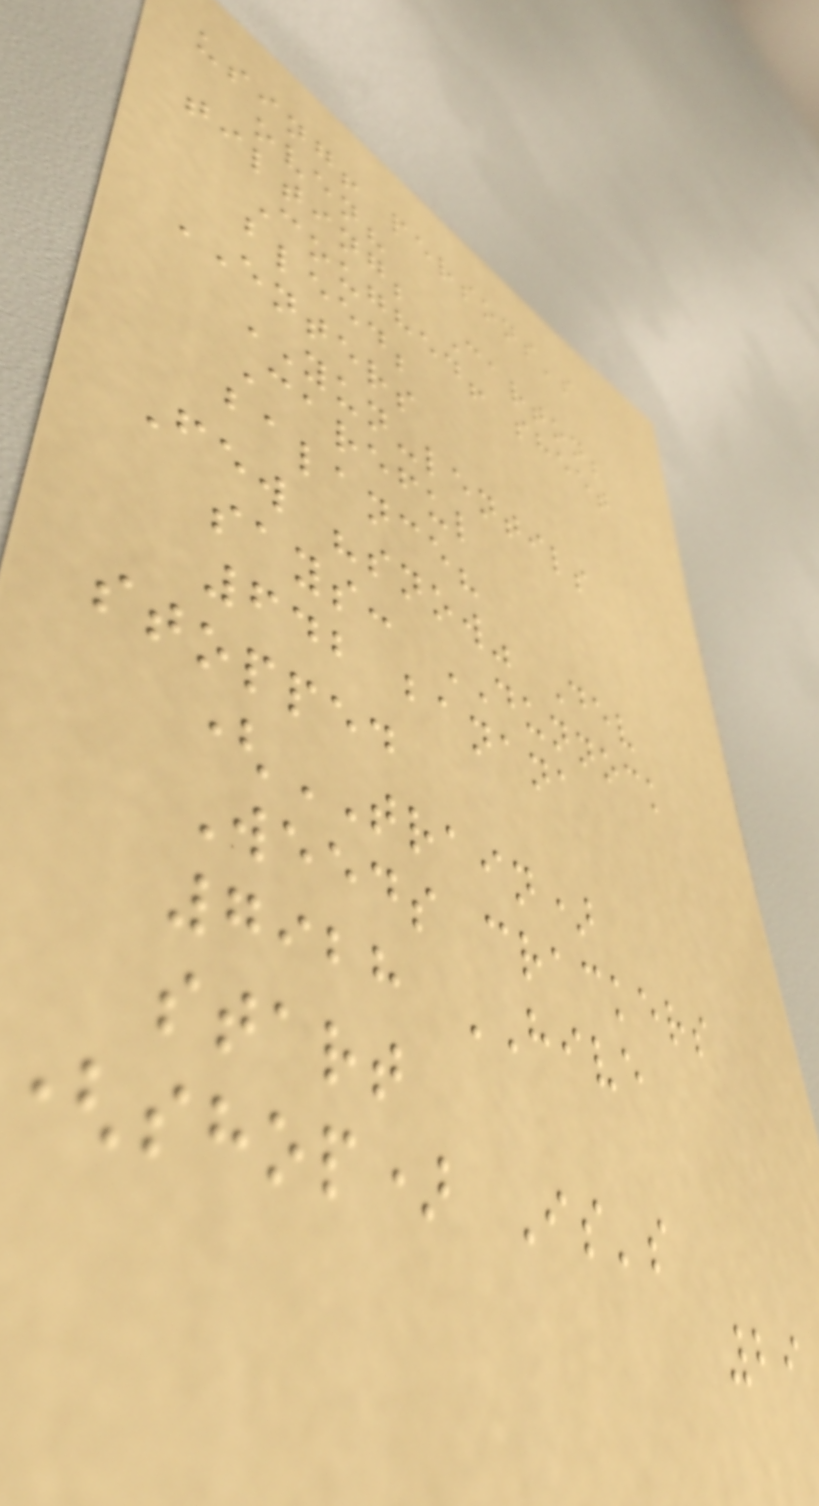using! persons's
oven?
tilting; Carton;
Coughed! sheet
bleed;
ENTERS
YUN-lentils
Careful
balance?
Few "snow" Dev
says: DUNNOCK
642 banana
stopped
(TRAIN)
Weeds crackers
7928 HIVE
start
(shop) Is's
29
